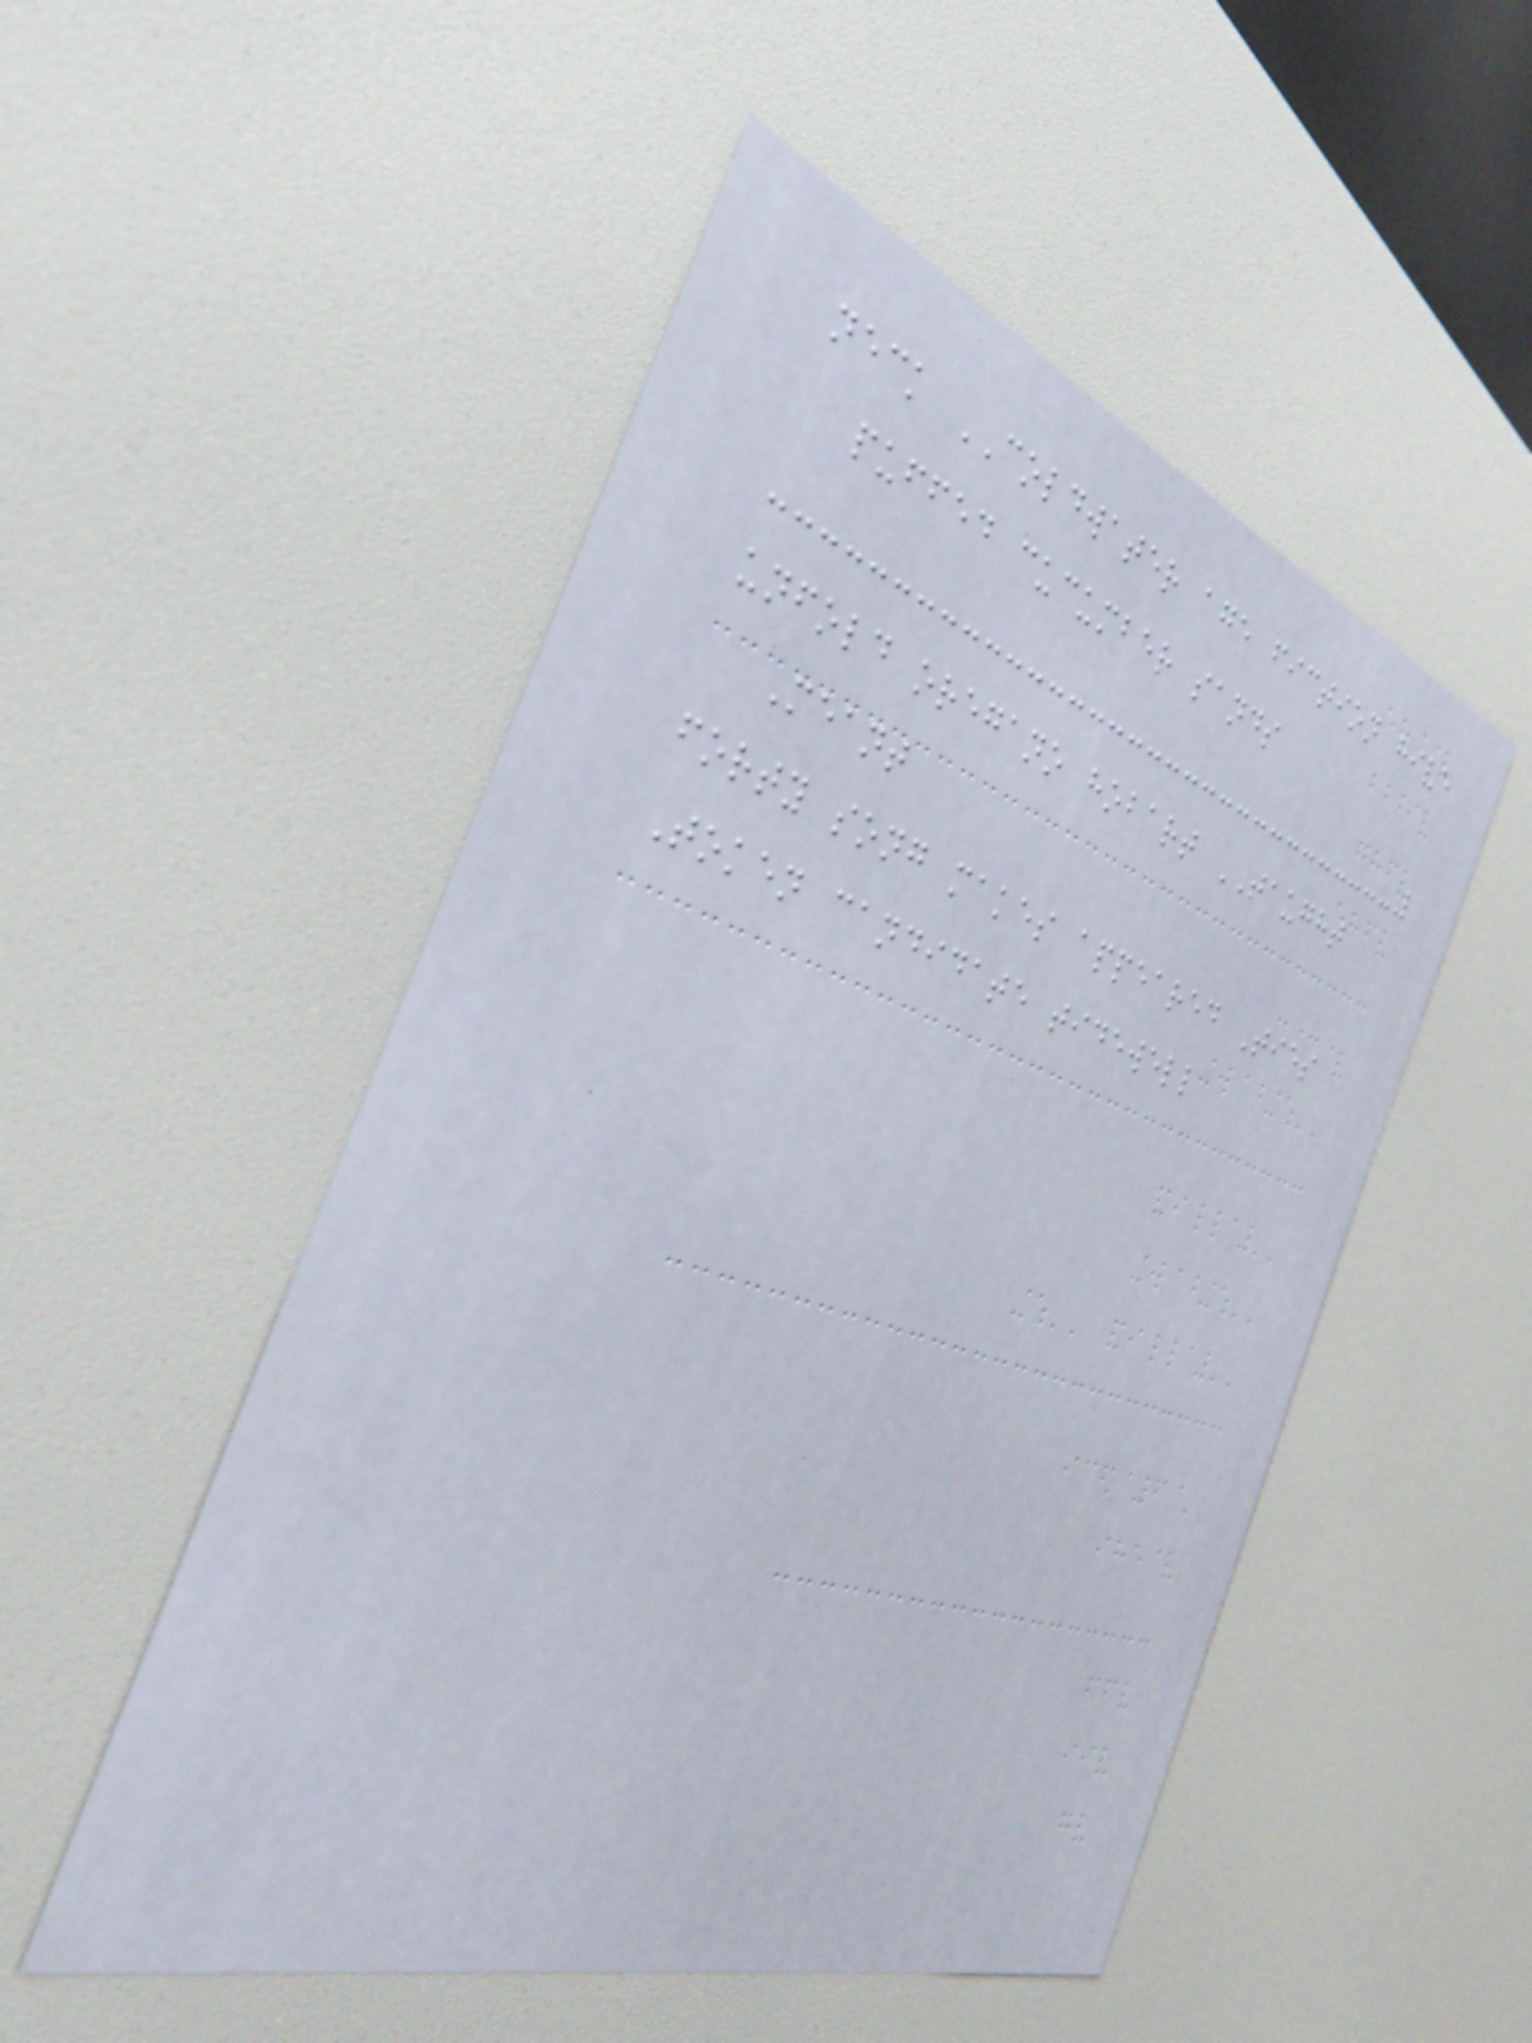neck COLDWATER age fiction hive
puffed cucumber sands
unfold oregano hobart TAUGHT
Meant
forty song makes appeared Ties
Token candidate tidewell
